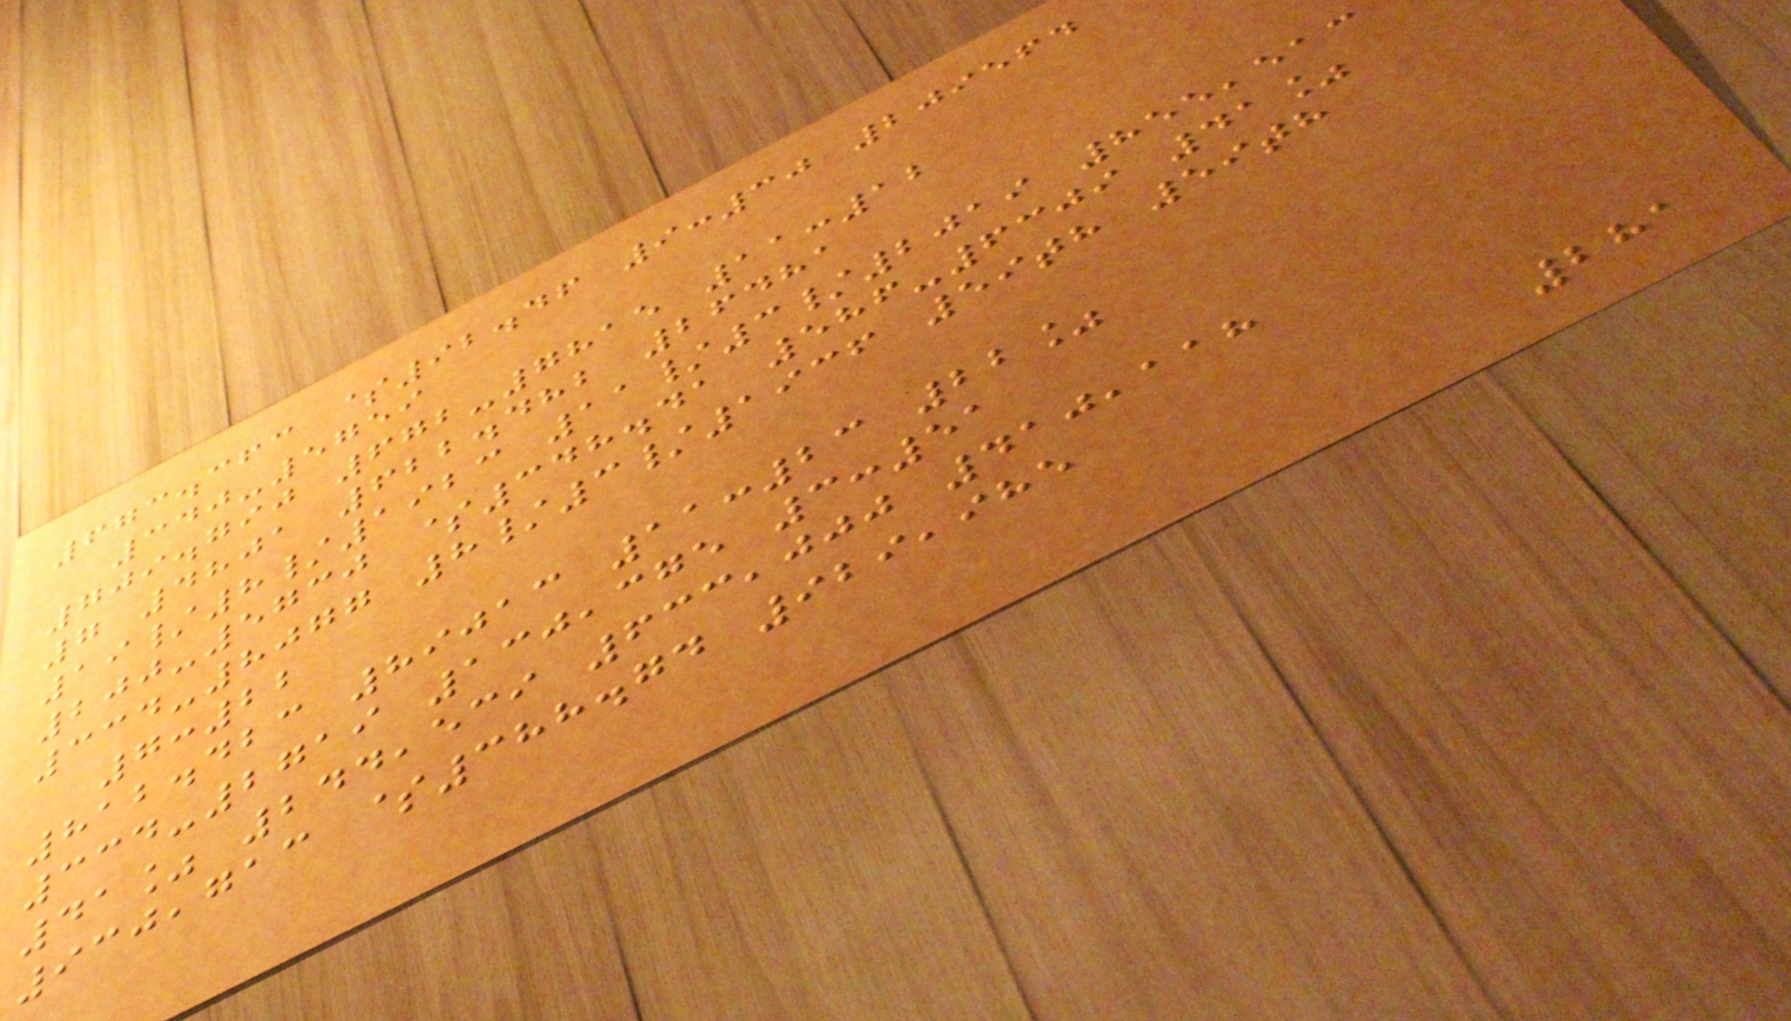673.363 $92.46 9:30 209564
340-5759
709.790 672-7815 11:12
7 4801 622.482 26481
19/8/1923 11/3/2019 855,513
200-5730 $348.41 586-6309 41%
334-8077 8/3/1936 59th 59th
7:22
812.423 89013 11:23 22%
334-2719 130,375 3:51
41% 244,539 633,000 410,118
930,713 $388.74 929,985
281
